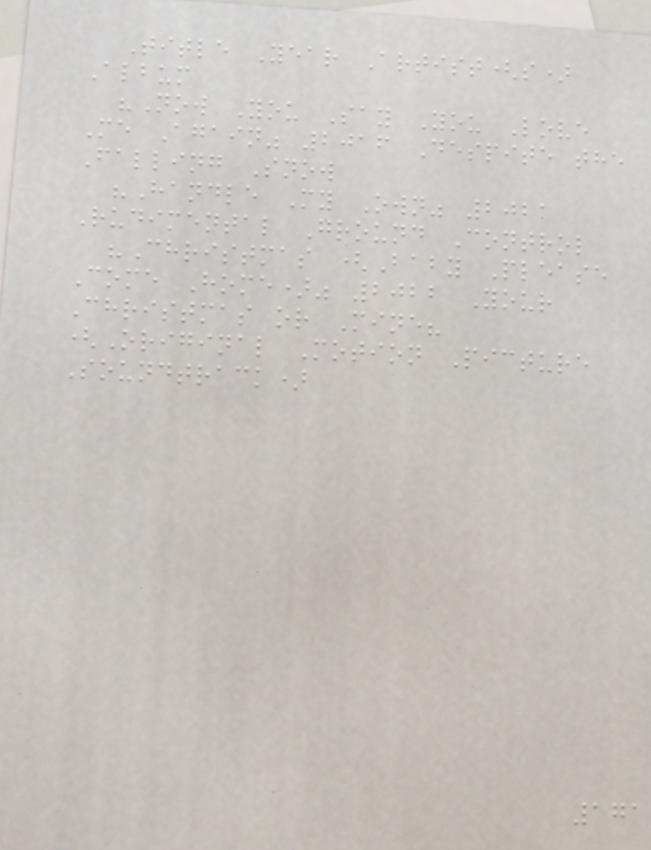Title Year Artist(s)
Album
"Now You Say You Love
Me Again" 2016 Despite the
Falling Snow
"Handle My Own" 2021
Rudimental Ground Control
"Christmas (Baby Please
Come Home)" 2022 Your
Christmas or Mine?
(Original Motion Picture
Soundtrack)
171
